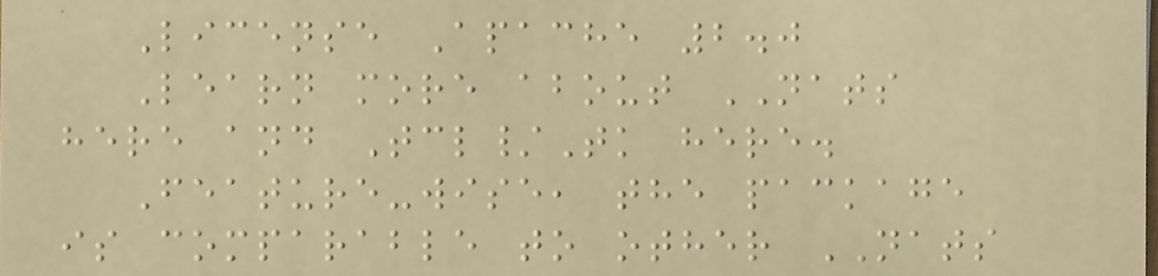License Apache 2.0
Learn more about NATS
here and Tcl/Tk here.
Feature-wise, the package
is comparable to other NATS
